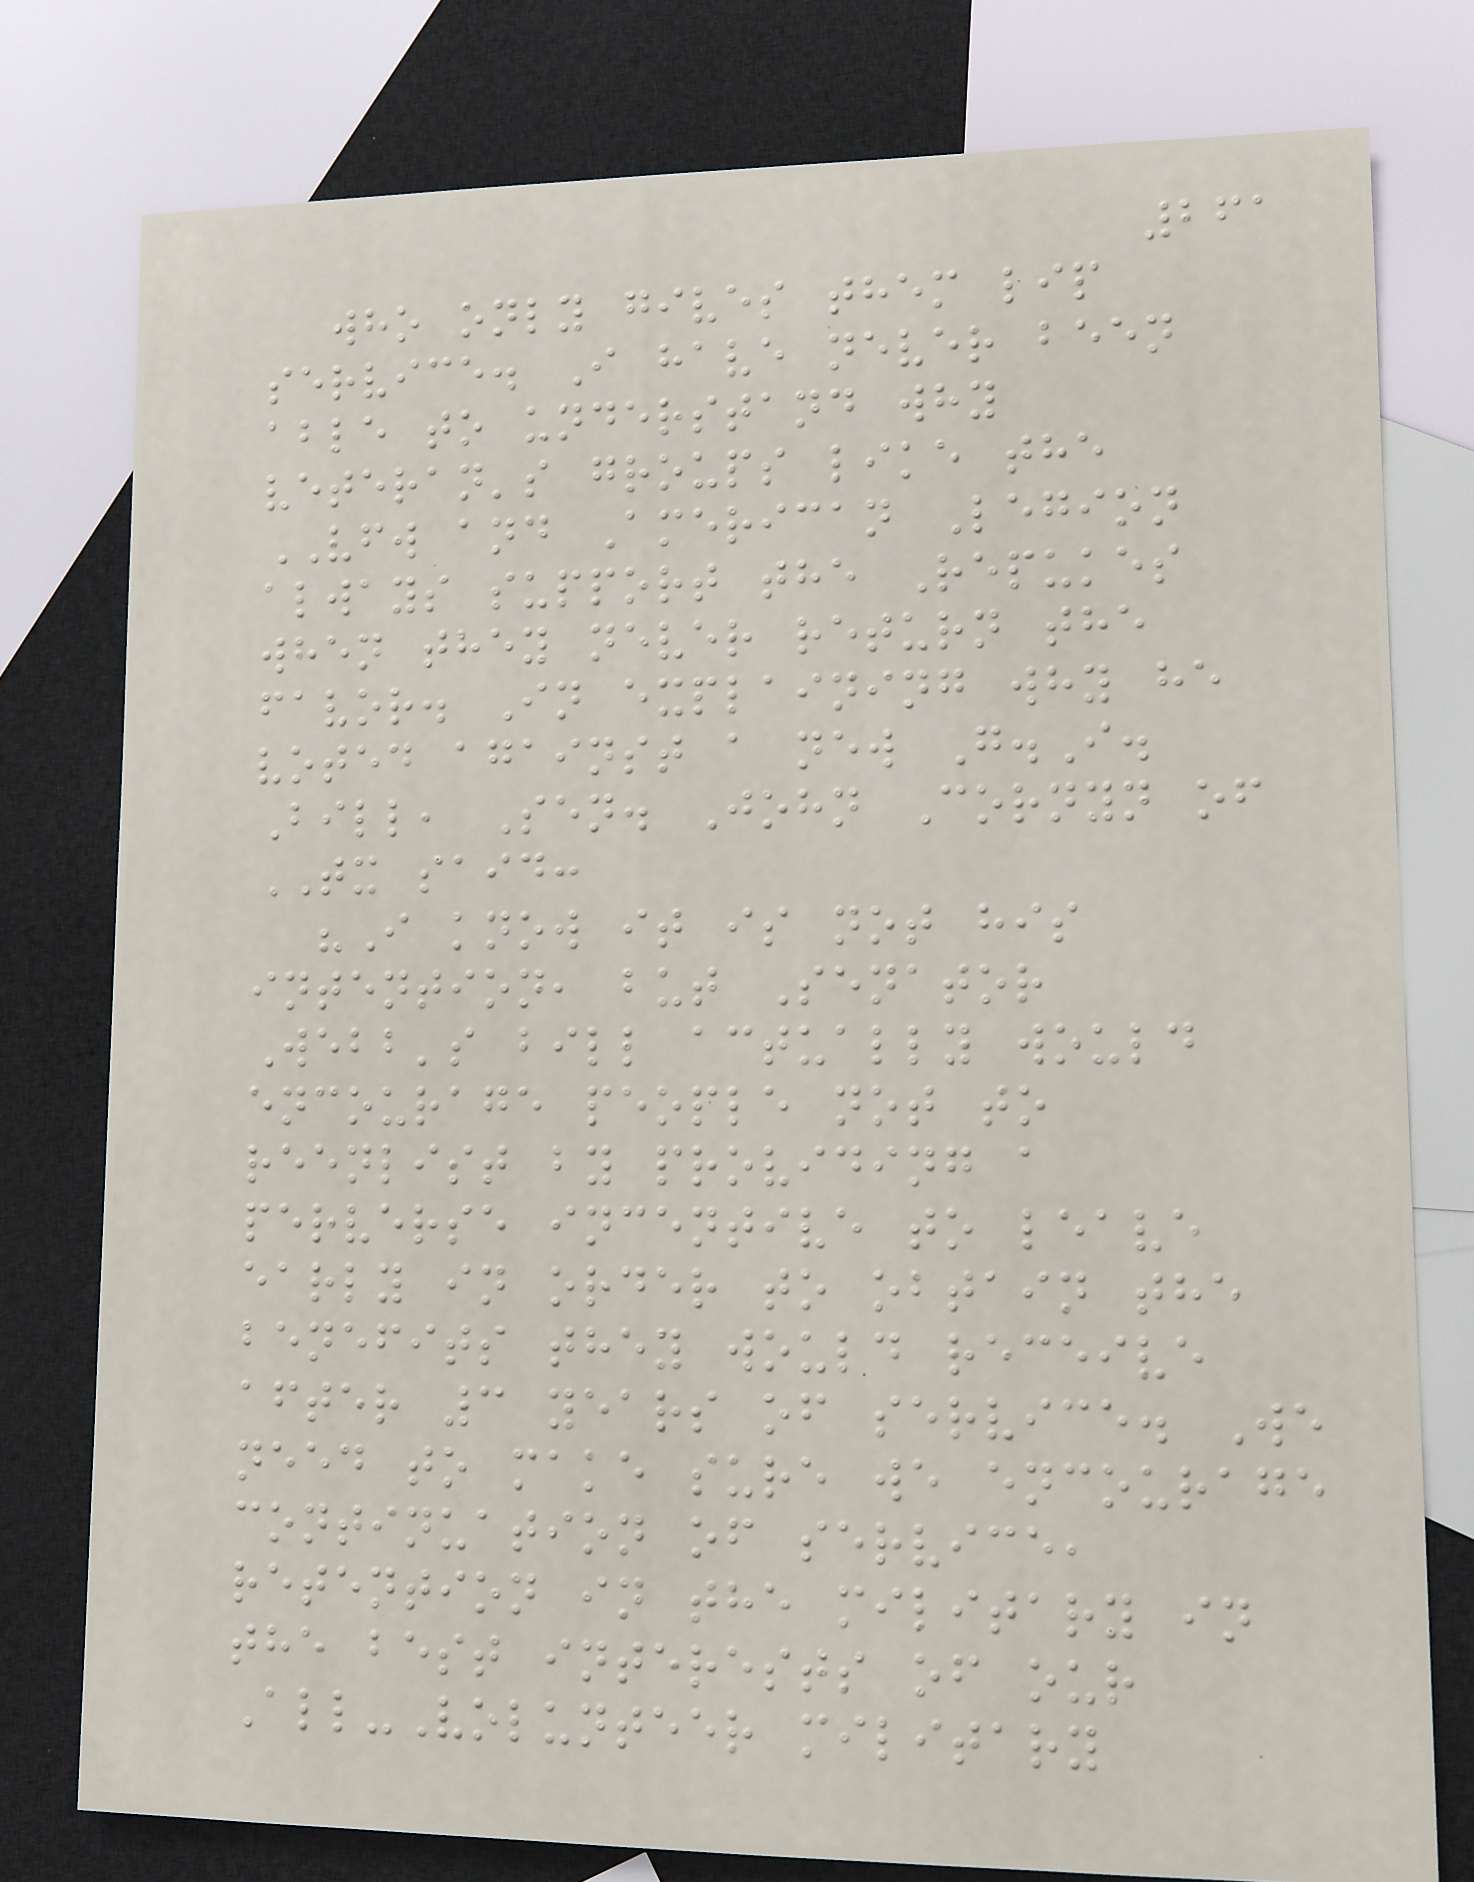261
who only gives them lip
service. I have never been
able to understand why
veteran's groups like the
VFW and American Legion
always support the Repukes
when they never return the
favor. In explaining why he
voted against a new G.I.
Bill, Sen. John Cornyn of
TX said:
"I know it is not his
intention, but Senator
Webb's bill actually would
encourage people not to
reenlist by providing a
perverse incentive to leave
early in order to obtain the
benefits they would receive
after 3 years of service. We
need to make sure we encourage
continuation of service,
retention in the military in
the best interests of our
All-Volunteer military
